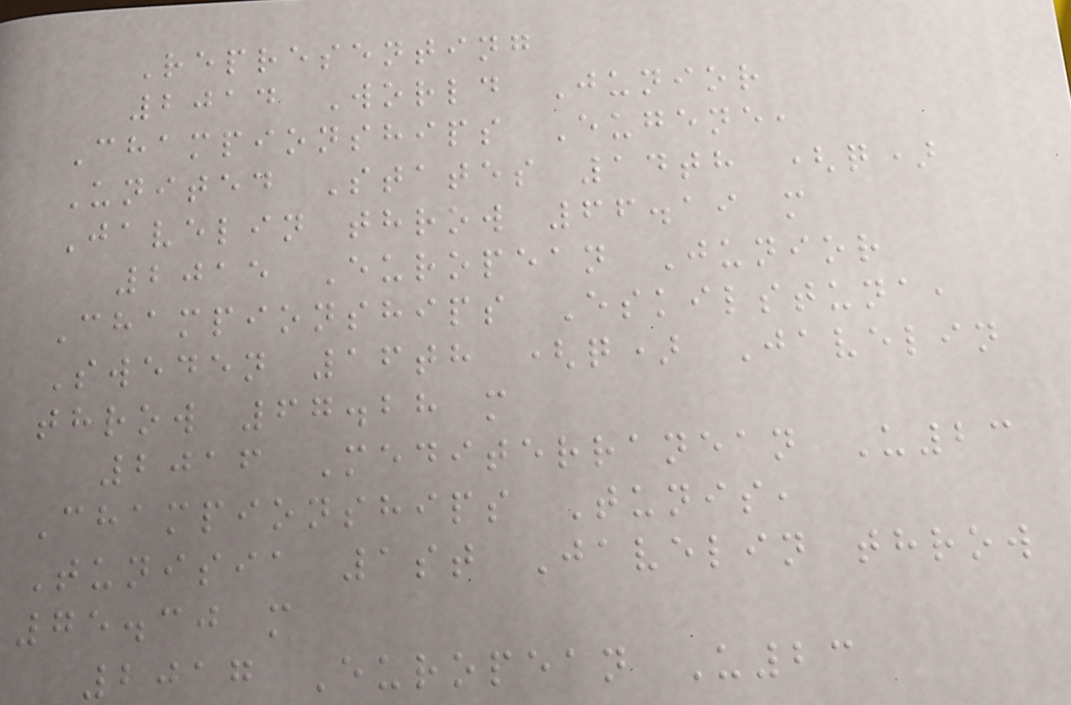Representing
2014 World Junior
Championships Eugene,
United States 14th (q)
Javelin throw 66.19 m
2015 European Junior
Championships Eskilstuna,
Sweden 16th (q) Javelin
throw 67.28 m
2016 Mediterranean U23
Championships Tunis,
Tunisia 1st Javelin throw
75.30 m
2017 European U23
